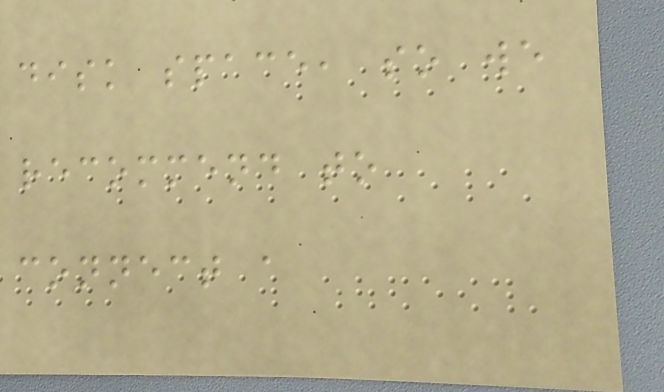disk space, so we
recommend to
connect a
